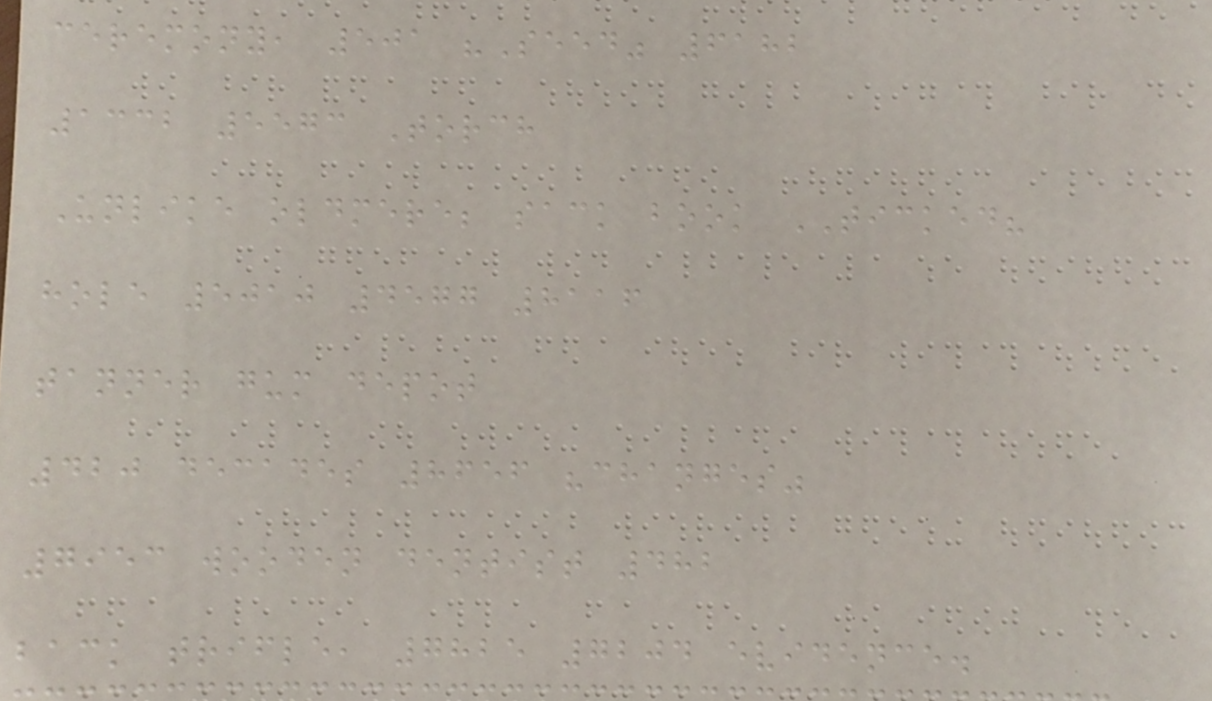ceremony, 501 "Seed" 6182
1332 5573 Torch
Unlike oldmere; sack book TICKED?
hole 5010 4577 8116
tanner gum depot
420 decades 8656 "changes"
7953 wooden dentist 482
back trifle, 7825 7204 evidence.
